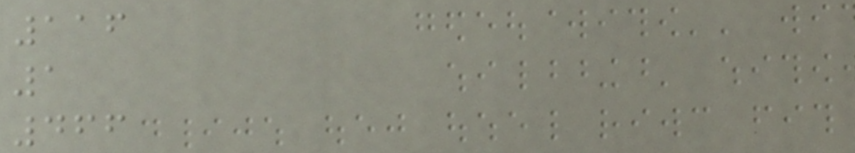116
1
466
